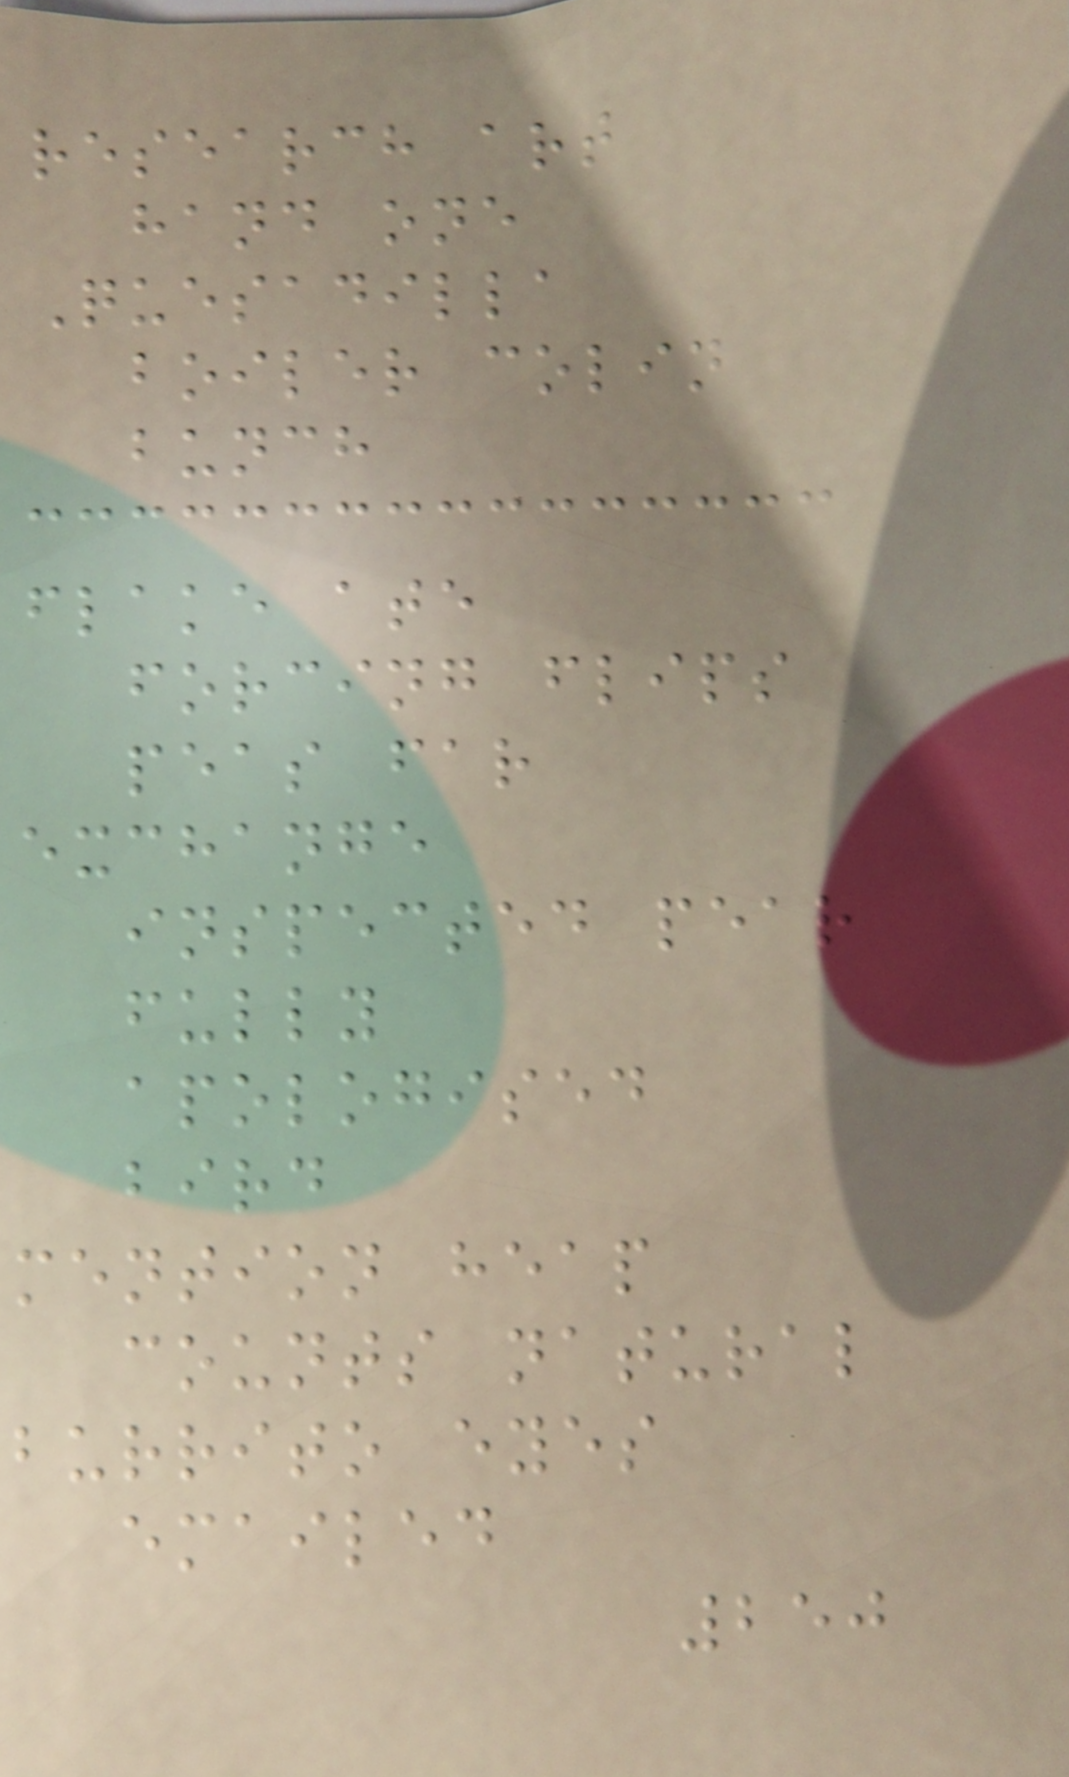research art
hand one
Quesadilla
boiler colin
bunch
flake ate
forcing flips
peas far
exchange
inspected pear
fully
apologised
bird
mention heap
counts natural
burrito eyes
emailed
250
